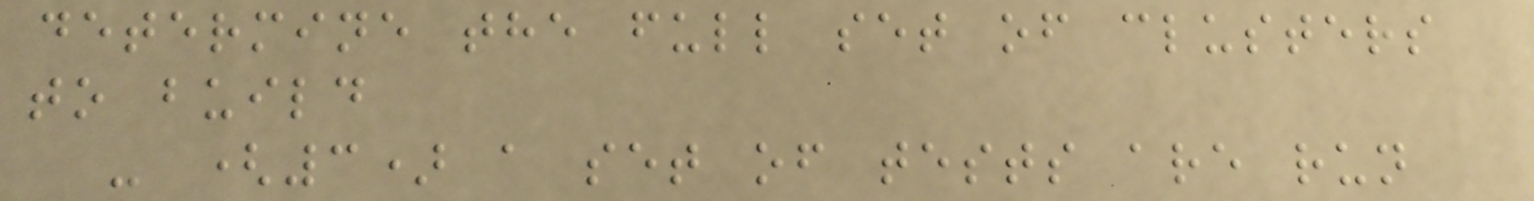determine the full set of clusters
to build
- (3) a set of tests are run
